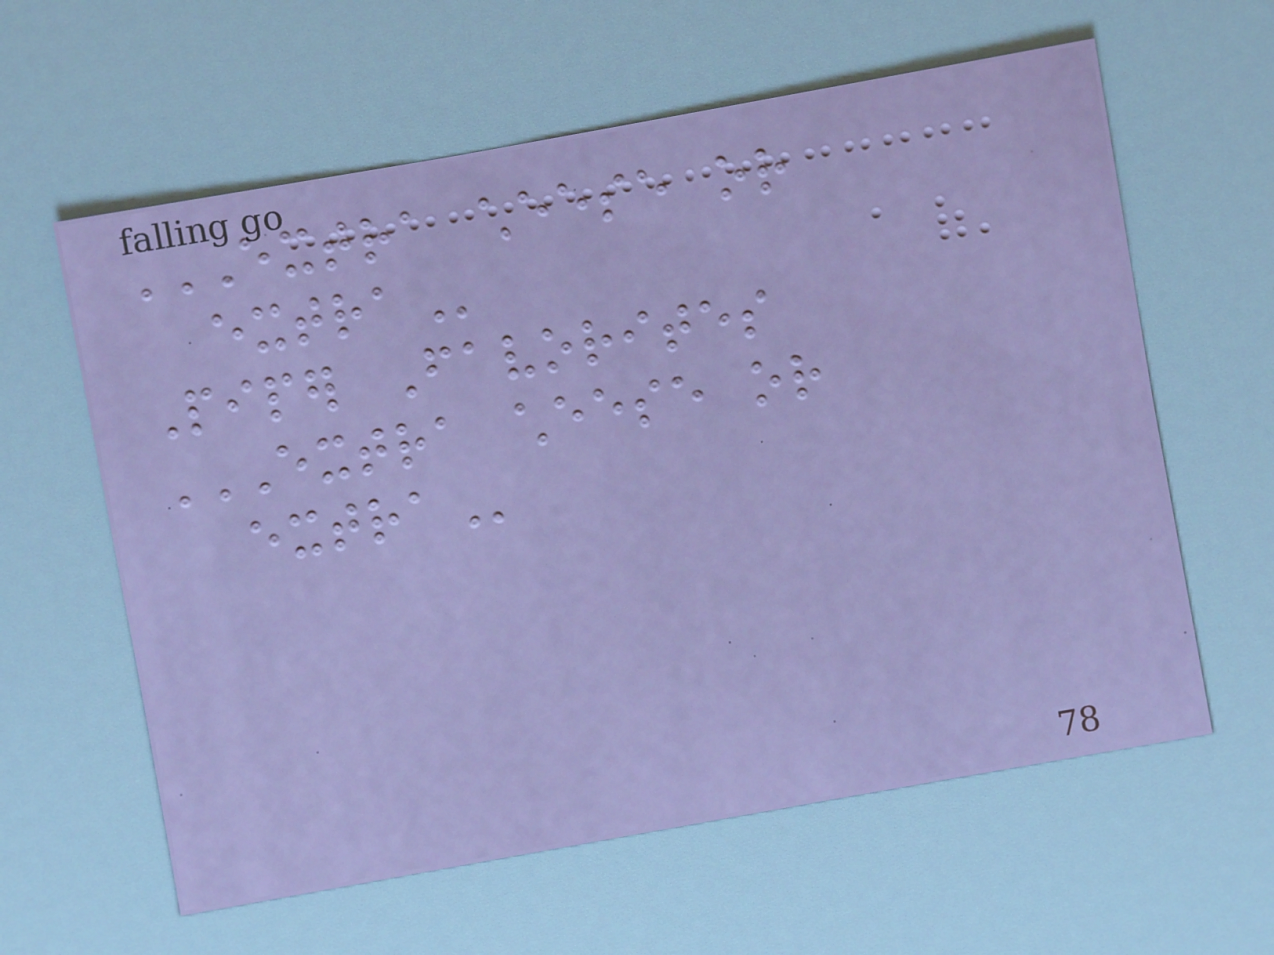EXTRA CHEESE OR
EXTRA
Piper Favorites
EXTRA CHEESE OR
EXTRA
